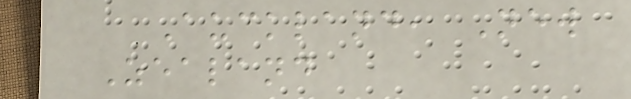Auckland, New
Zealand
